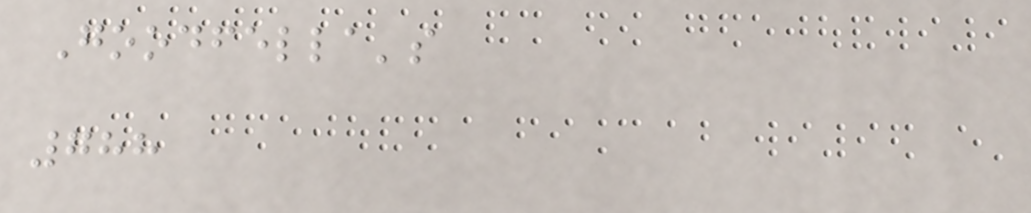Goodfella's
788
